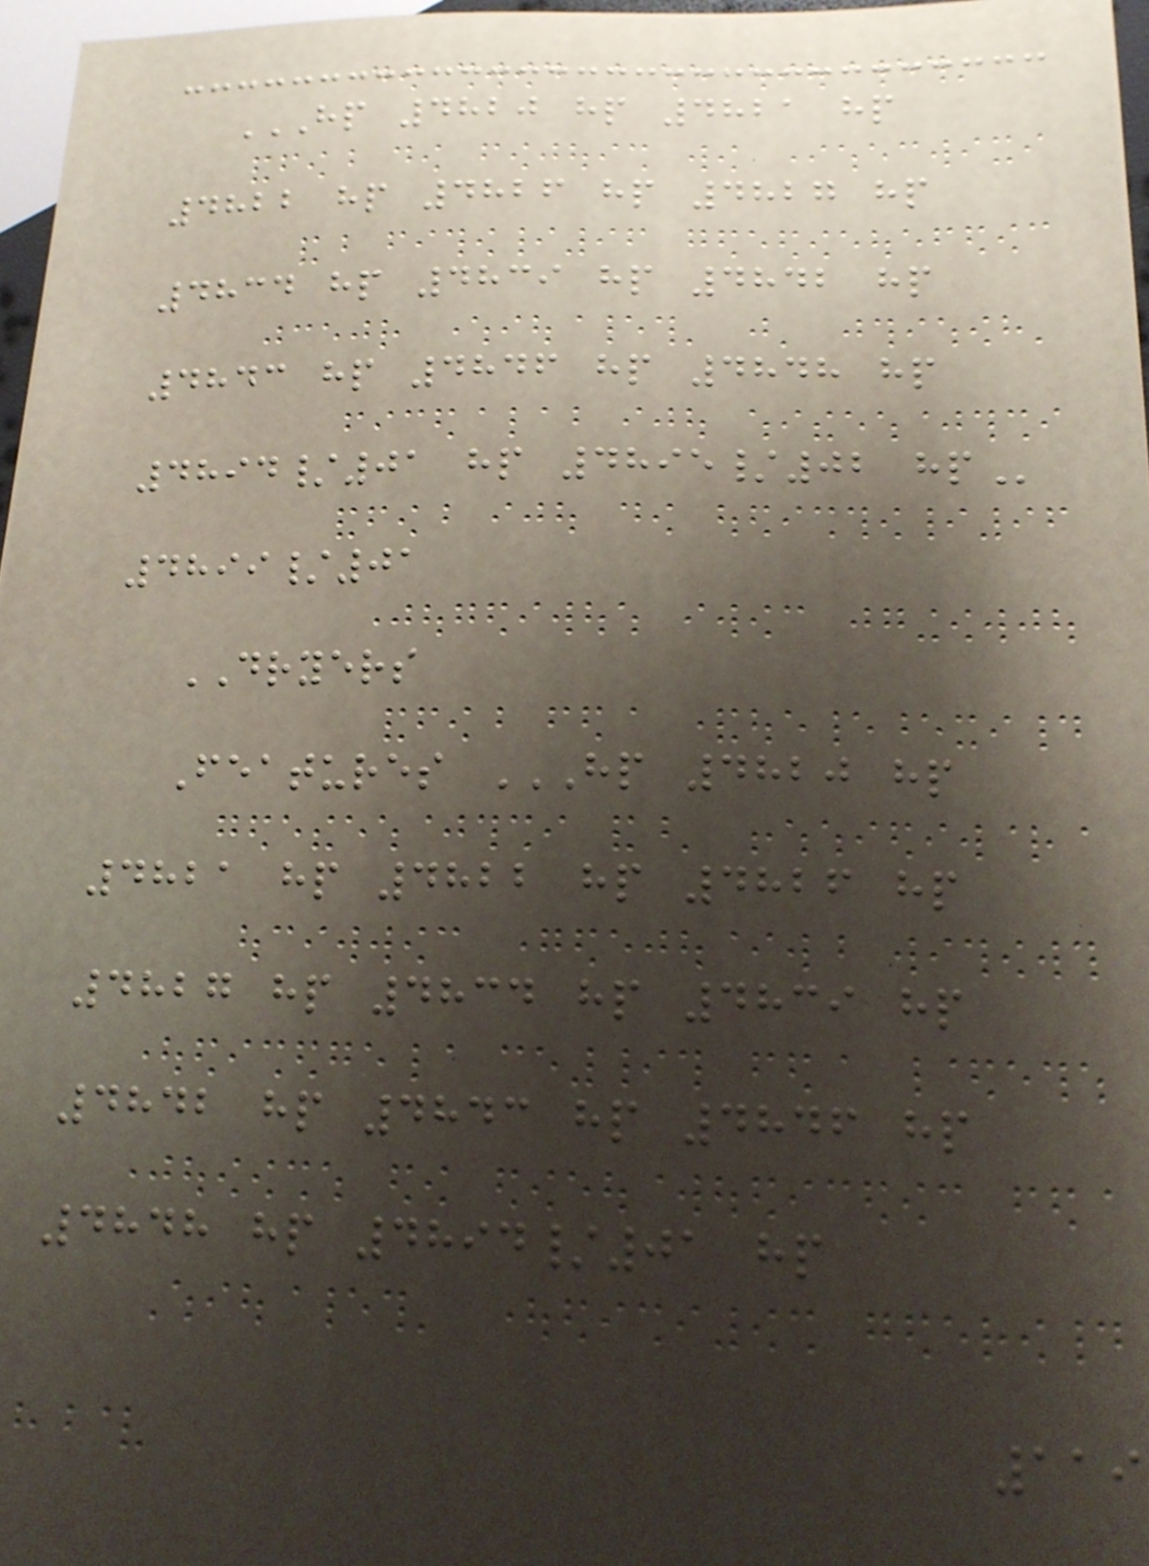HP 4820 HP 4821 HP
4822 HP 4826 HP 4827 HP
4834 HP 4839 HP 4842 HP
4843 HP 4846 HP 4848 HP
4894/01 HP 4895/02 HP
4899/01
DRYERS
Features HP 4820 HP
4821 HP 4822 HP 4826 HP
4827 HP 4834 HP 4839 HP
4842 HP 4843 HP 4846 HP
4848 HP 4894/01 HP
119
